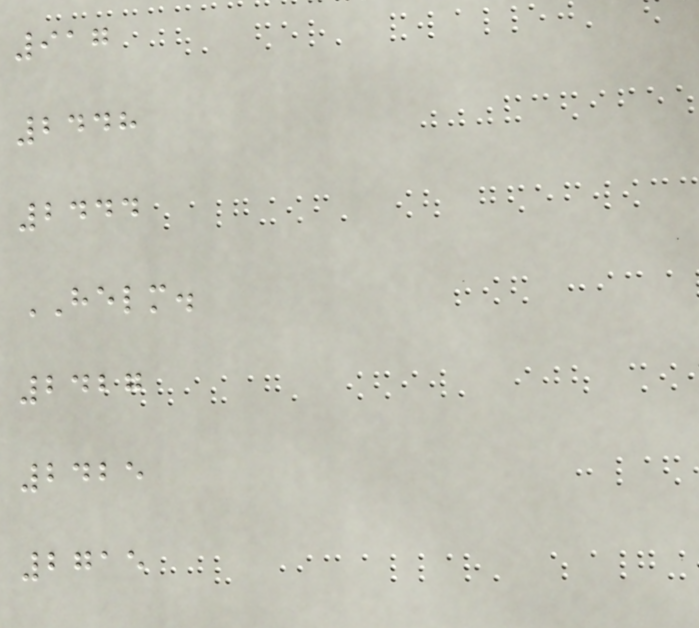917
2448
2444
HELM.
2427
2425
2715
